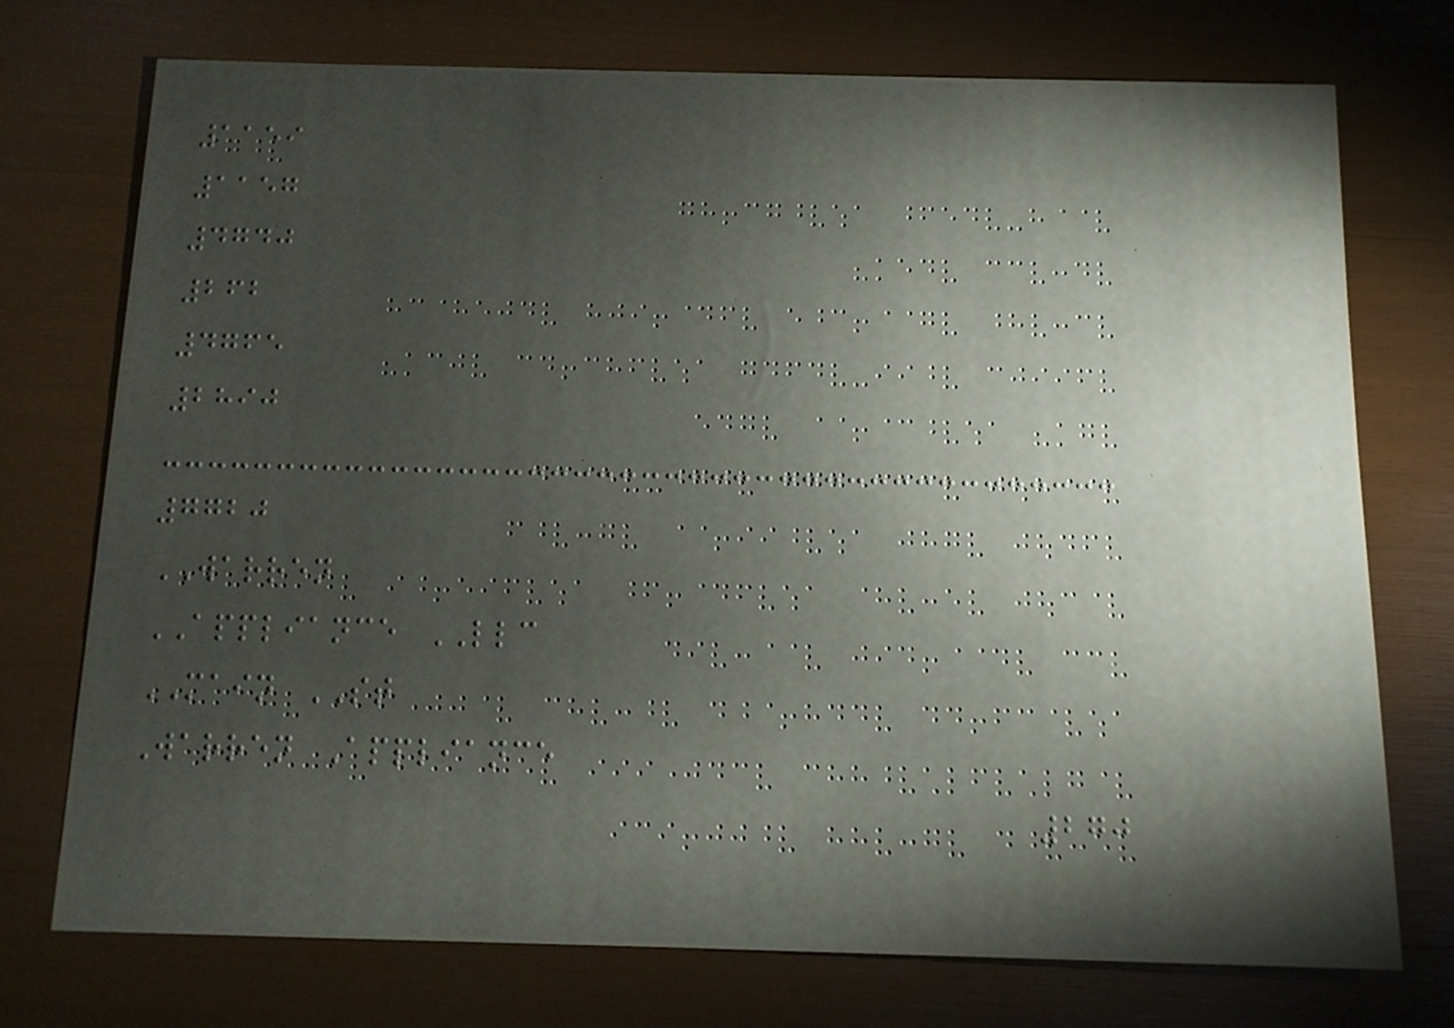1159
1157
4740
262
4765
2890
7720
WARREN
APPLIANCE LLC
MAIN ST
Warren Appliance
270
